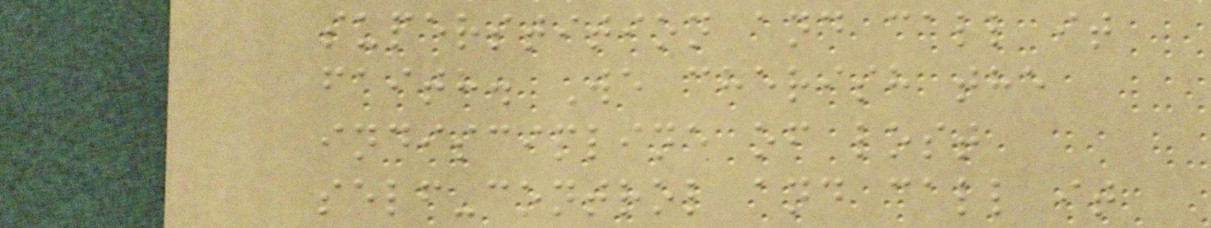superstition and call it
faith. We cherish the
indiscipline of lost
self-control and call it
